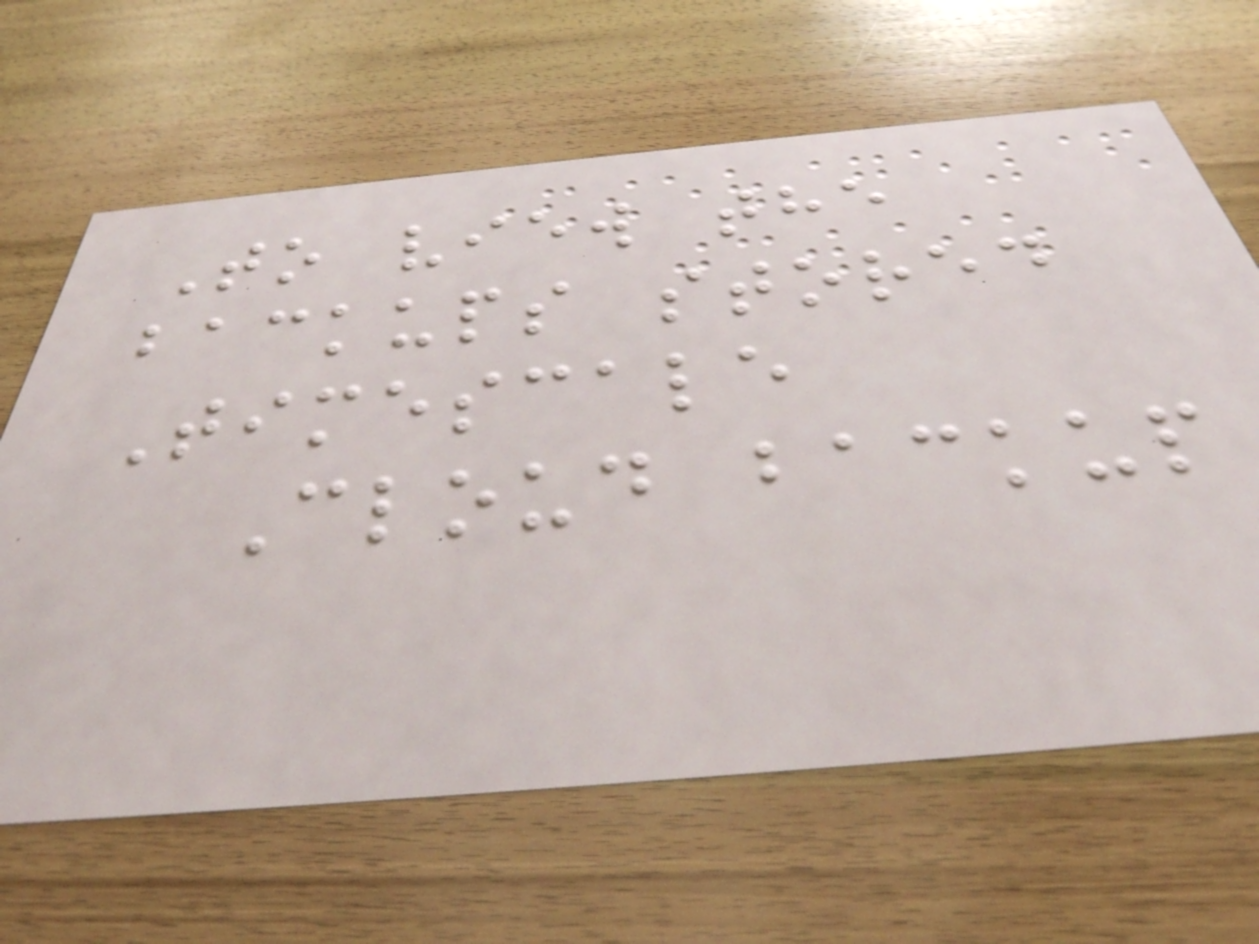To view the
backups stored
Timescale
Cloud backup
